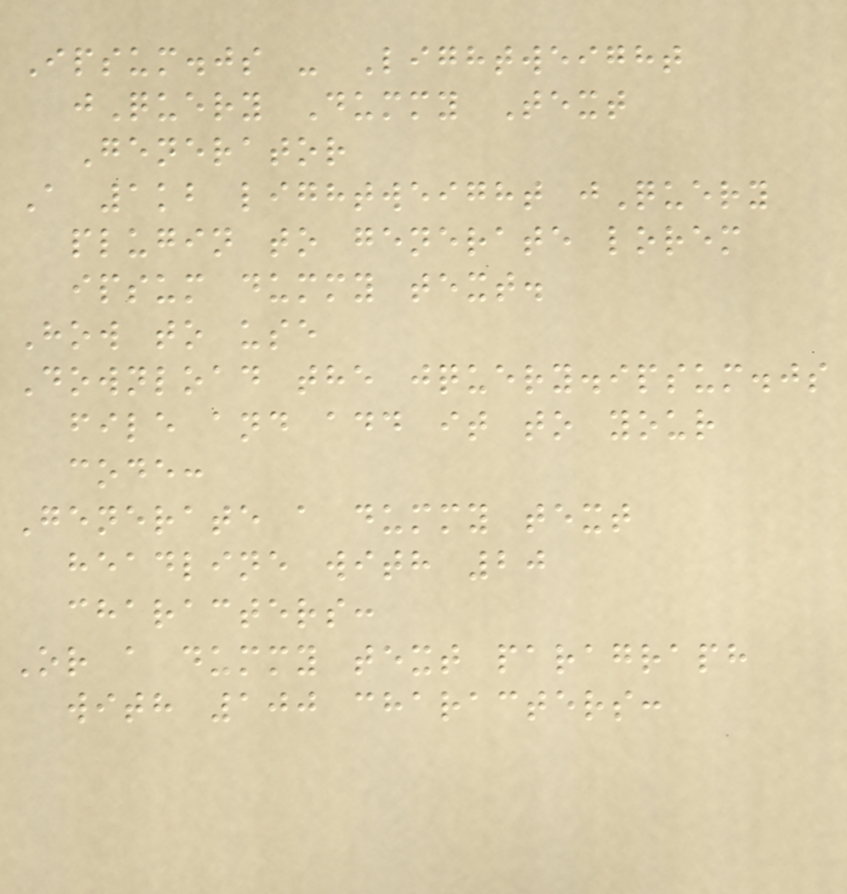Ipsum.js - Lightweight
jQuery Dummy Text
Generator
A 1kb lightweight jQuery
plugin to generate lorem
ipsum dummy text.
How to use
Download the jquery.ipsum.js
file and add it to your
code:
Generate a dummy text
headline with 20
characters:
Or a dummy text paragraph
with 100 characters:
